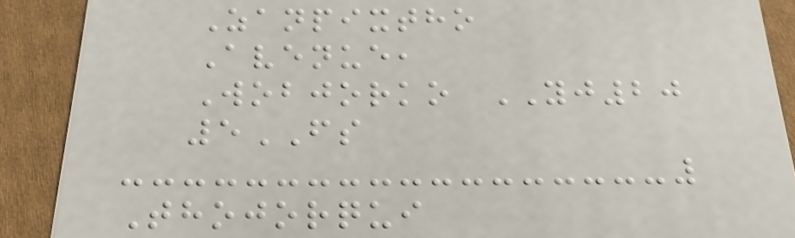Zanpixtho
Avenue,
Wobjorko YJ20
5FS
Thojorqui
